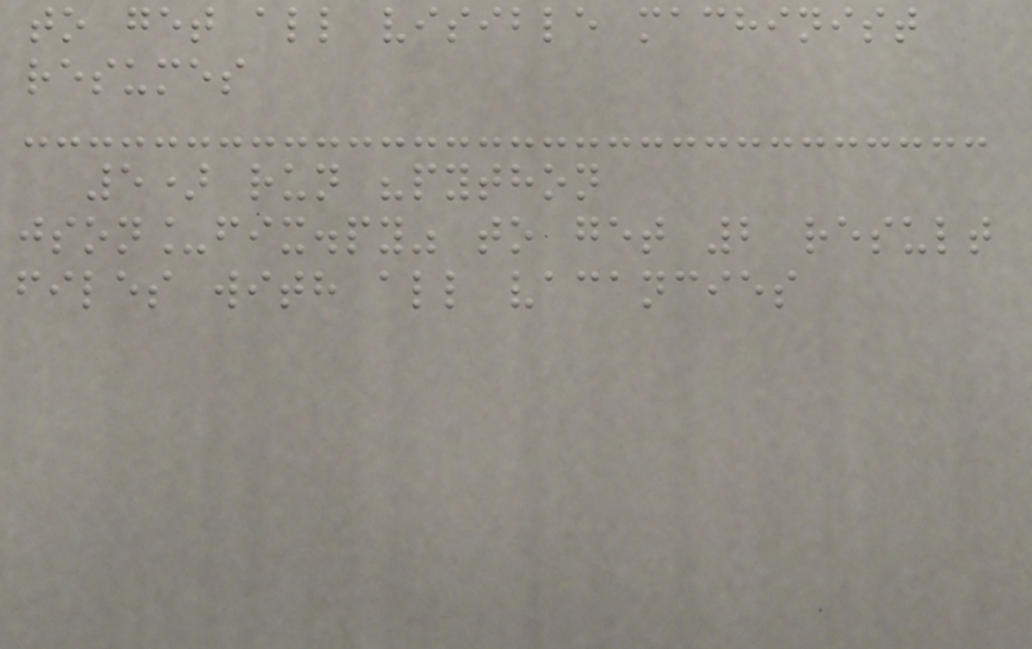to get all visible machinist
resumes
5) run "python
json_fix.py" to get 2 result
files with all vacancies
